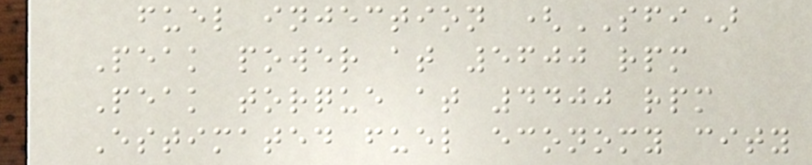fuel injection (SFI)
Peak power at 5600 rpm
Peak torque at 4400 rpm
Estimated fuel economy city
